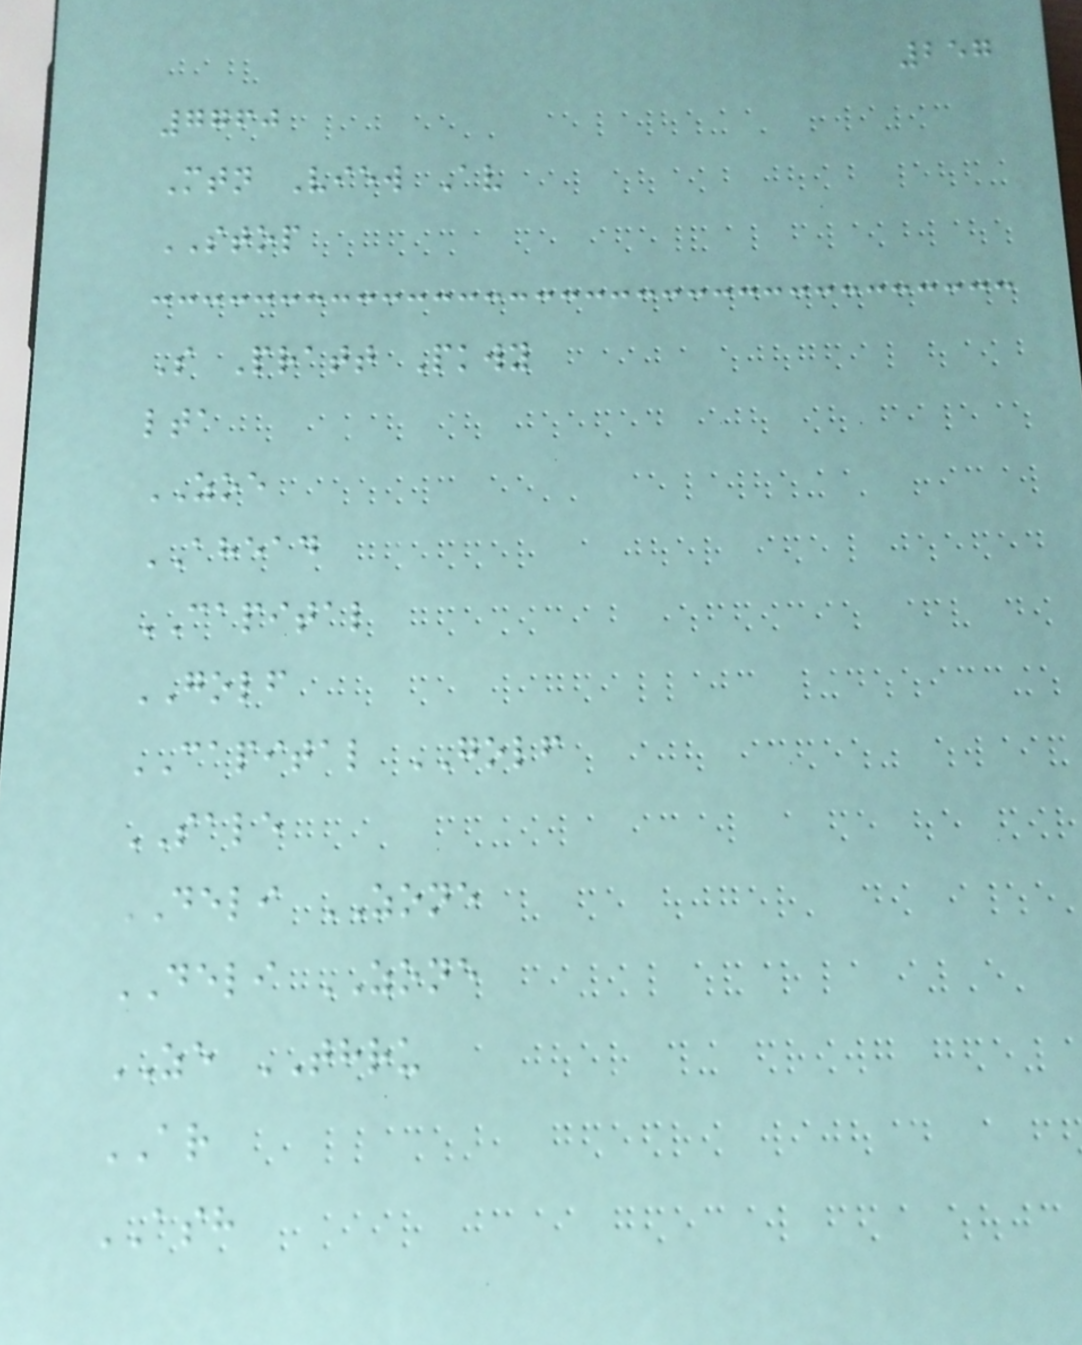257
7760
Mtn View Av
STOP
S Pratt Pkwy
lta
ZOE
AHEAD
CAPITAL
GOLF
CAPITAL GOLF
SALE
DELI ZONE
DELI ZONE
ZE THRU
AR
ASH
